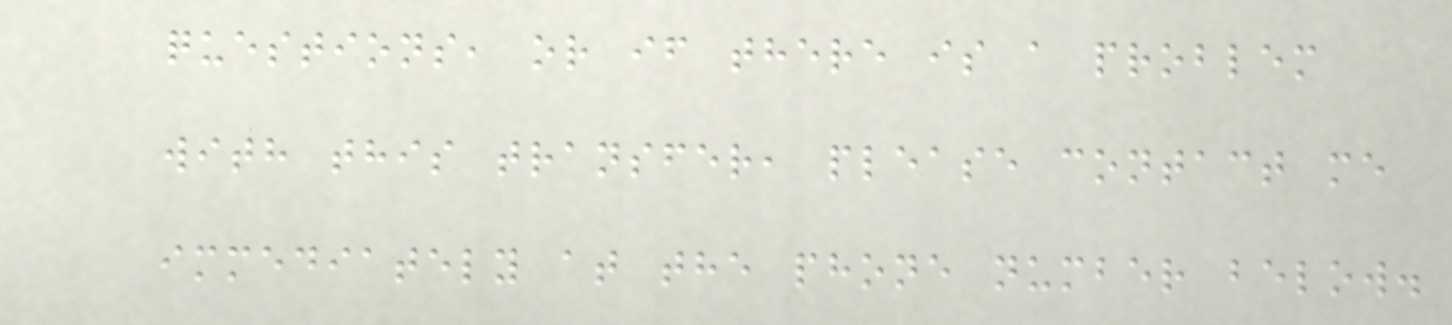questions, or if there is a problem
with this transfer, please contact me
immediately at the phone number below.
